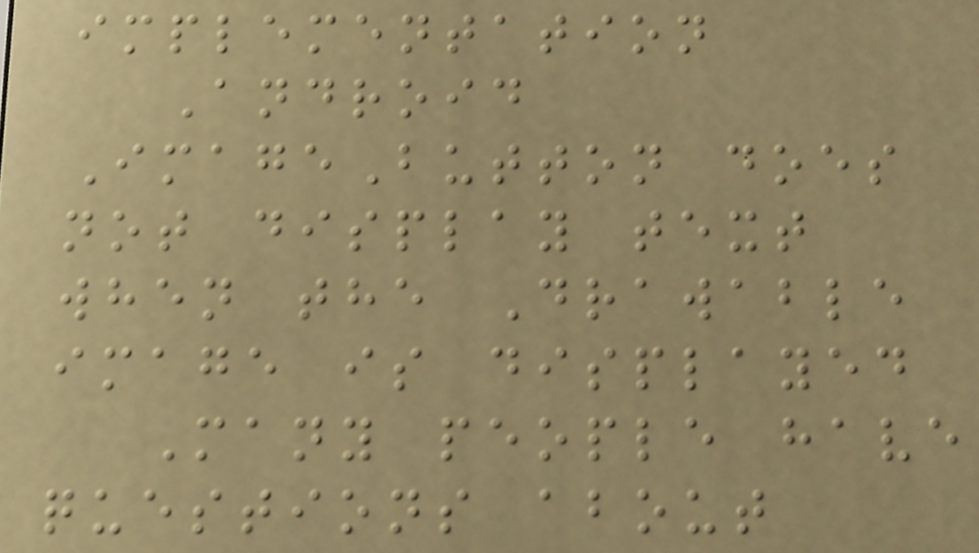implementation
Android
ImageButton does
not display text
when the Drawable
image is displayed
Many people have
questions about
